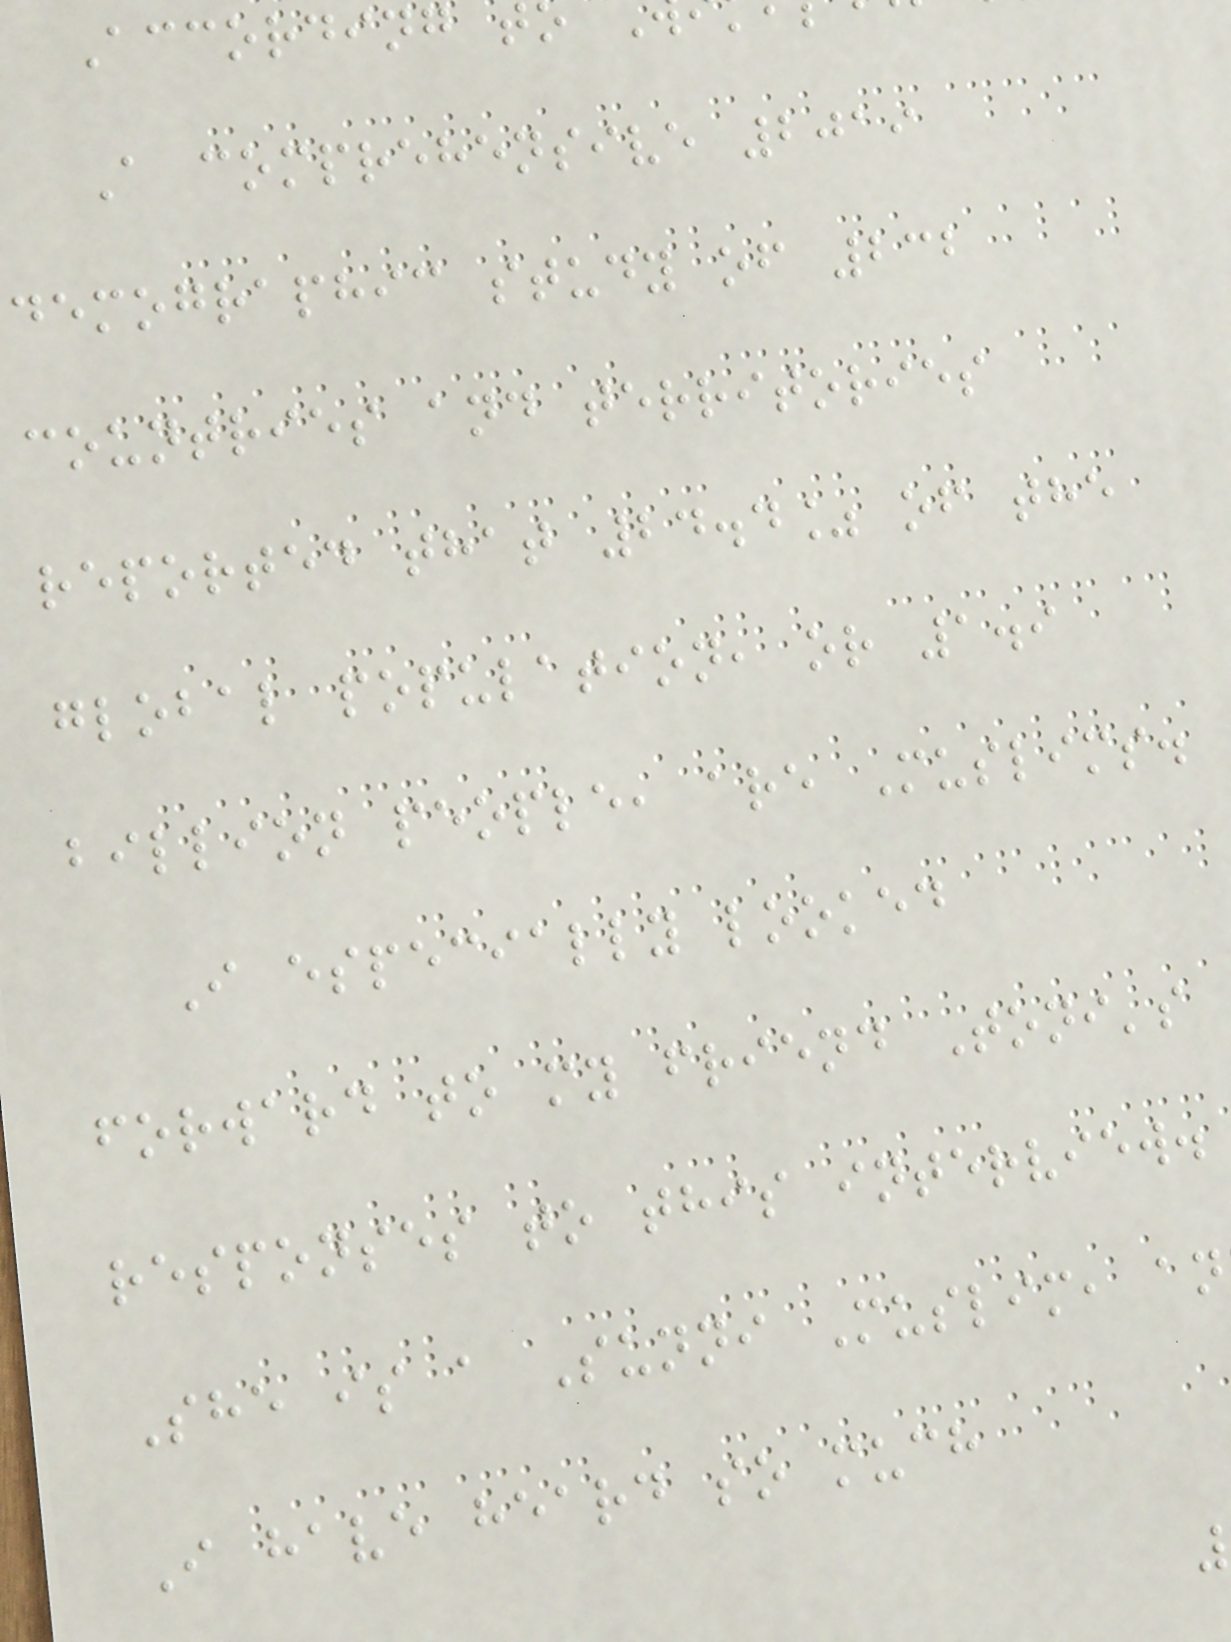According t
A comprehensive 2019
demographic study of 232
countries and territories
reported that 24.4% of the
global population, or 1.9
billion people, are Muslims.
I especially looked
forward to my friend Toni's
responses to this interview.
She is a Sunni Muslim, an
I have heard so much
